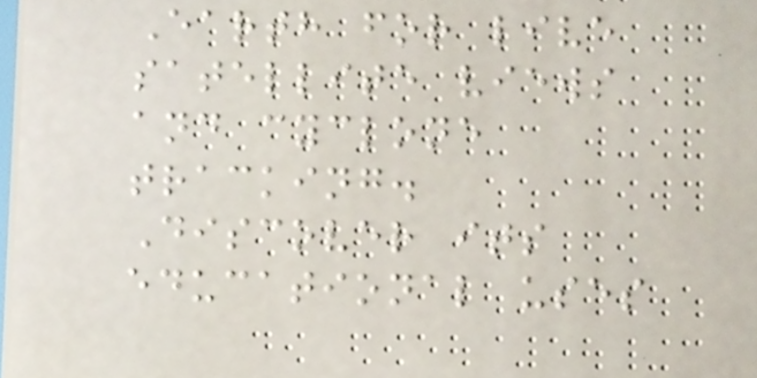Earth for live
satellite views
and cyclone
tracking.
Discover its
educational uses
